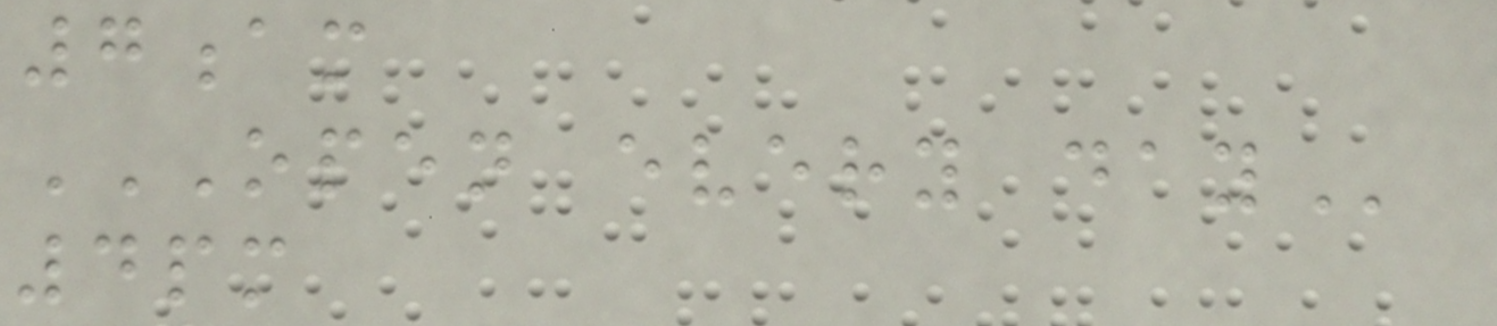7am
OPEN EVERY DAY
4pm
